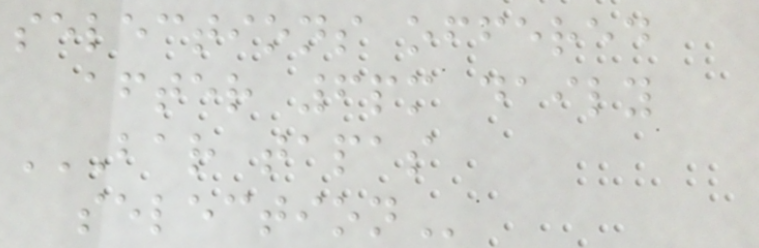selections offered
after 6pm daily
BAR TAPAS
SELECTION
